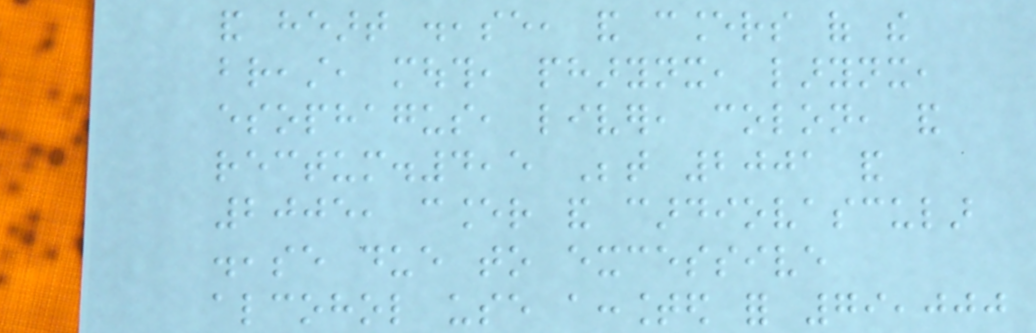and heart disease, and cancers of the
breast, mouth, pharynx, larynx,
esophagus, liver, colon, and
rectum.4,5 Between 2001 and
2005, cancer and cardiovascular
disease due to excessive
alcohol use accounted for 79,000
